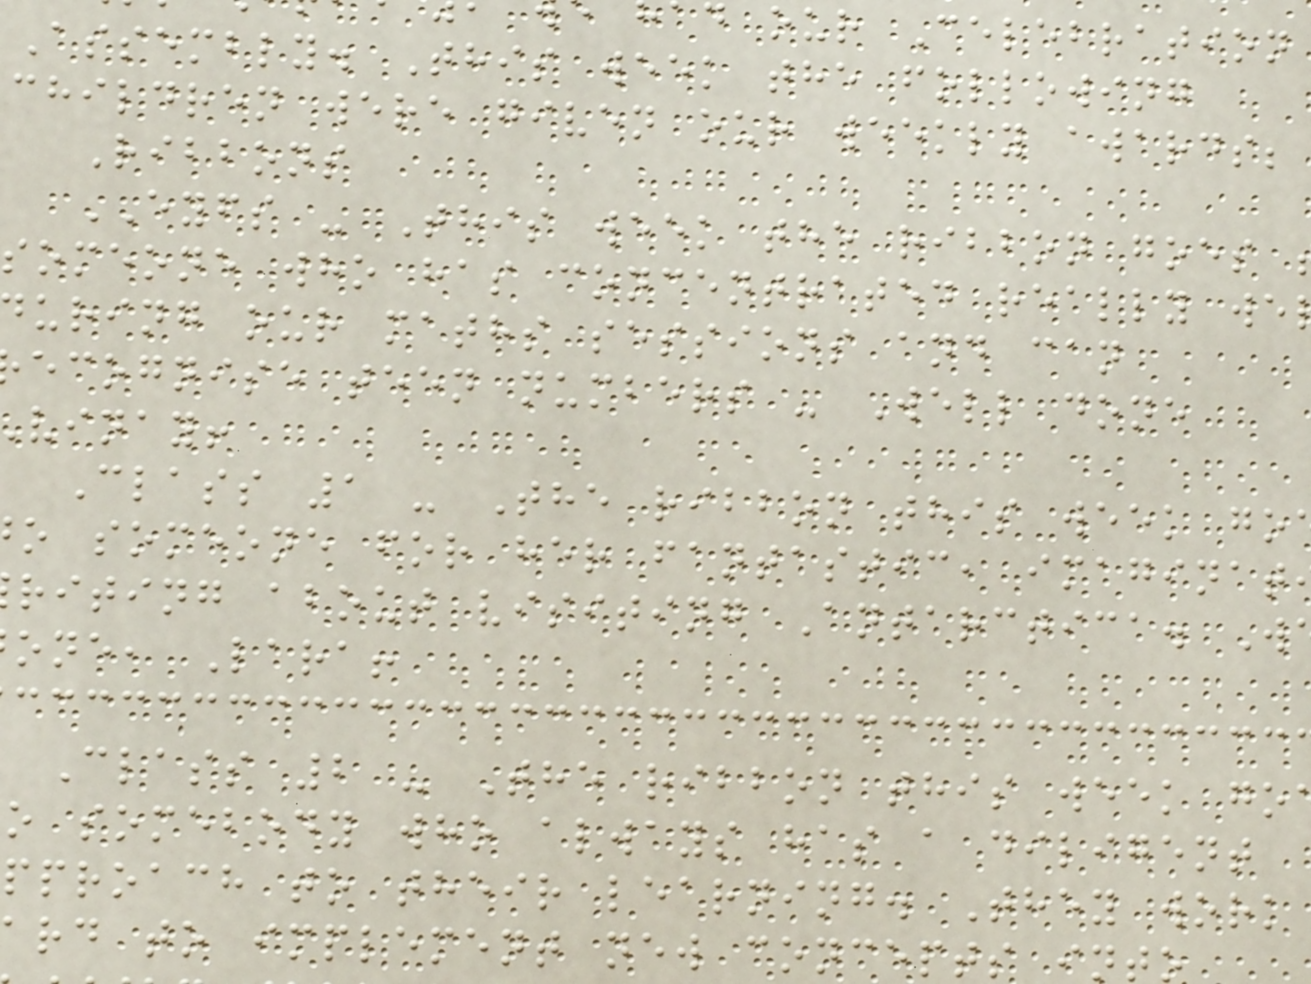d our Celebration
Assembly. This week the following
children were given our weekly awards;
Ribbons
EYFS - This week the ribbon goes
someone who has concentrated really we
uring our maths sessions and can
ecognise teen numbers - Well done
vinay!
Class 1 - The ribbon this week go
o someone for her fantastic, imaginat
riting about visiting Antarctica. W
one, Lara!
Class 2 - The ribbon this week go
o somebody who always has a diligent
pproach to their learning. They work
ard to implement new concepts into
